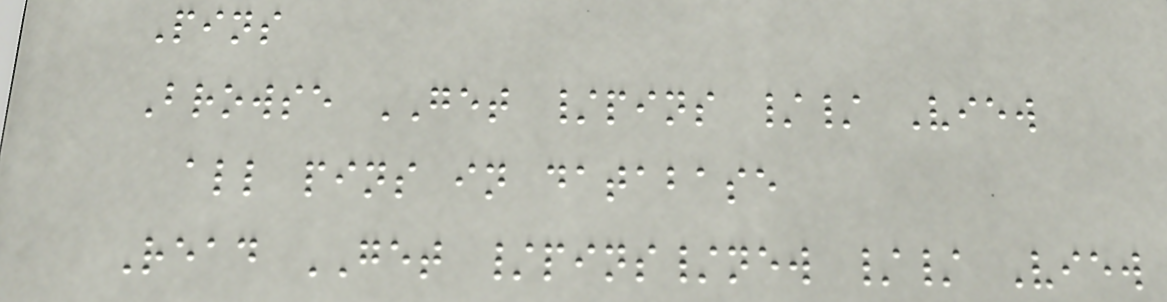Pins
Browse GET /pins // View
all pins in database
Read GET /pins/new // View
